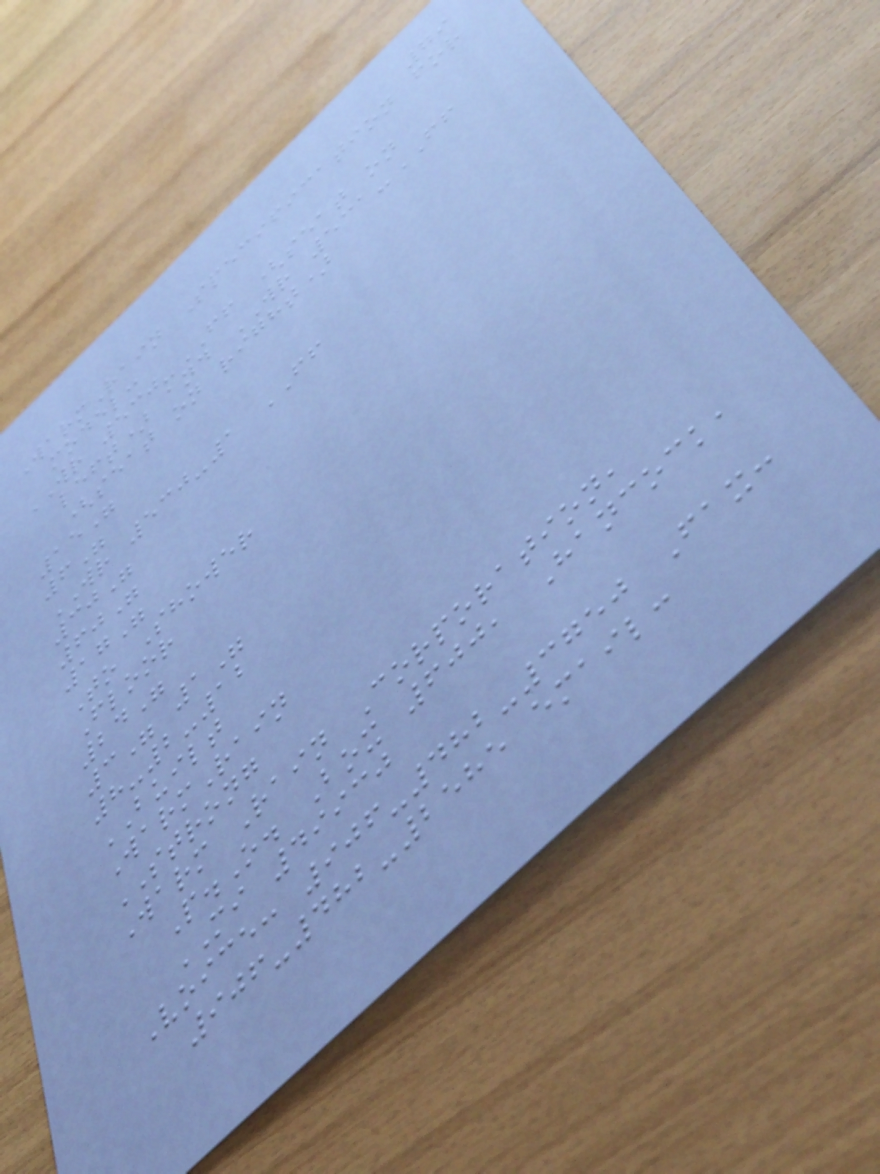79
WarmRain Specification for
model:
WR 530-FF (seat on
left) and WR 531-FF
(seat on right)
15"
6"
WR 530-1 FF
30"
60"
17"
To Shower
Floor
24"
3" 1"
8-2-12
BUILT
WarmRain
STRONG
Warm Rain Corporation,
P.O. Box 600, Hancock,
MI 49930
Voice: 906-482-3750 Fax:
906-482-2585 email:
